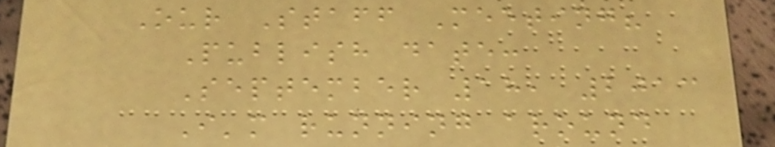Our Staff Meeting?
Publish date:
September 18, 2013
I'm running around
